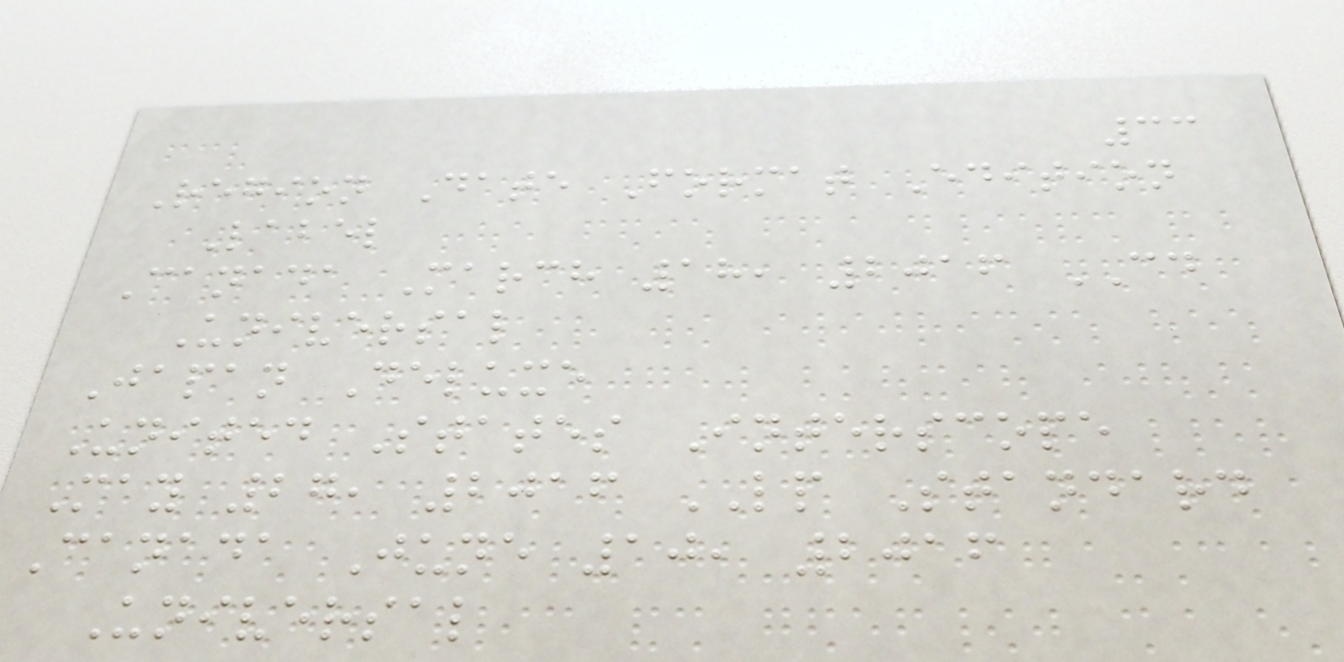33
Region Date Format Edition
Label
Canada March 18, 2016 CD
Universal
Japan Deluxe
United States Interscope
May 27, 2016 LP Standard
Canada June 10, 2016
Universal
